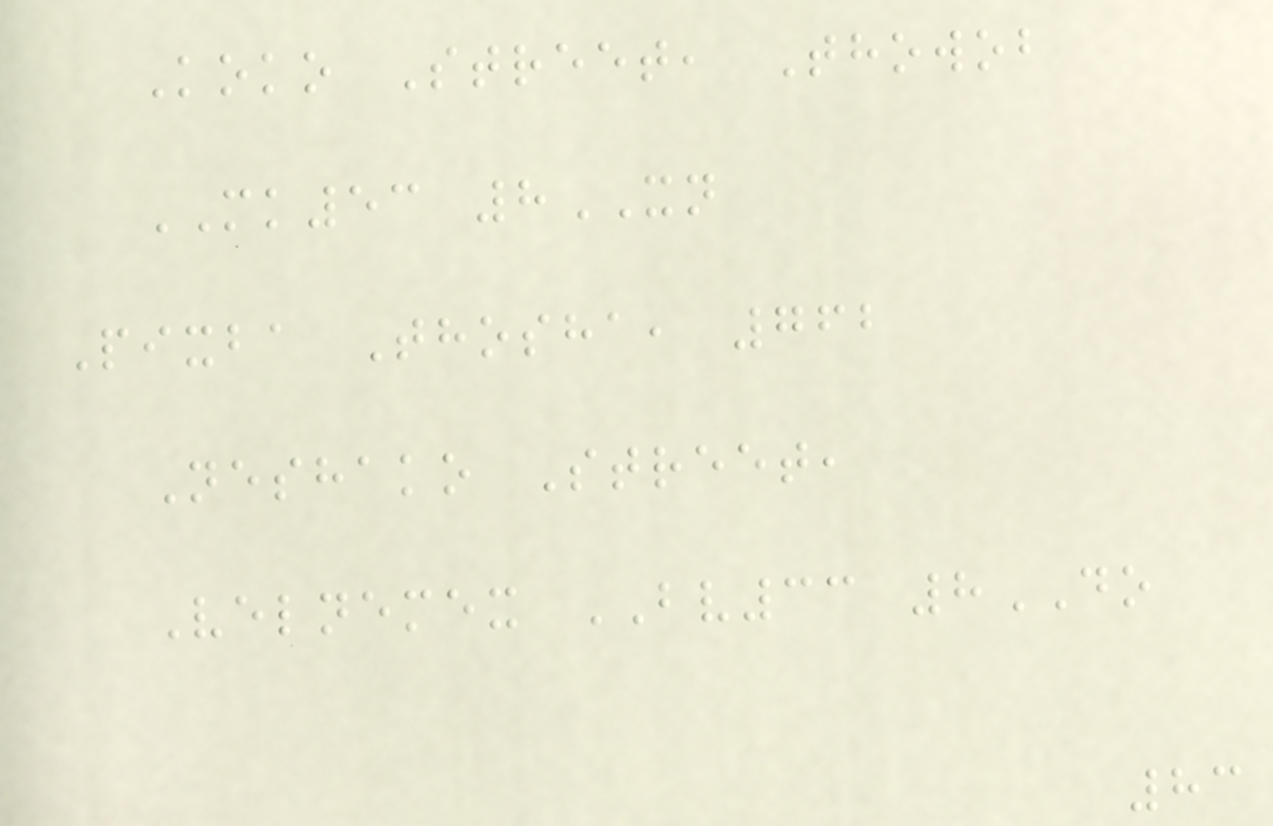Koko Street, Thowob
MK53 8XN
Pixba Thosha, 762
Neshako Street,
Velnemex BV33 8DO
83
